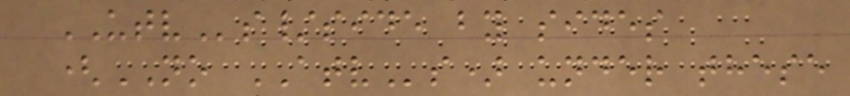UTVs/side by sides
(NO ATVs) under these
